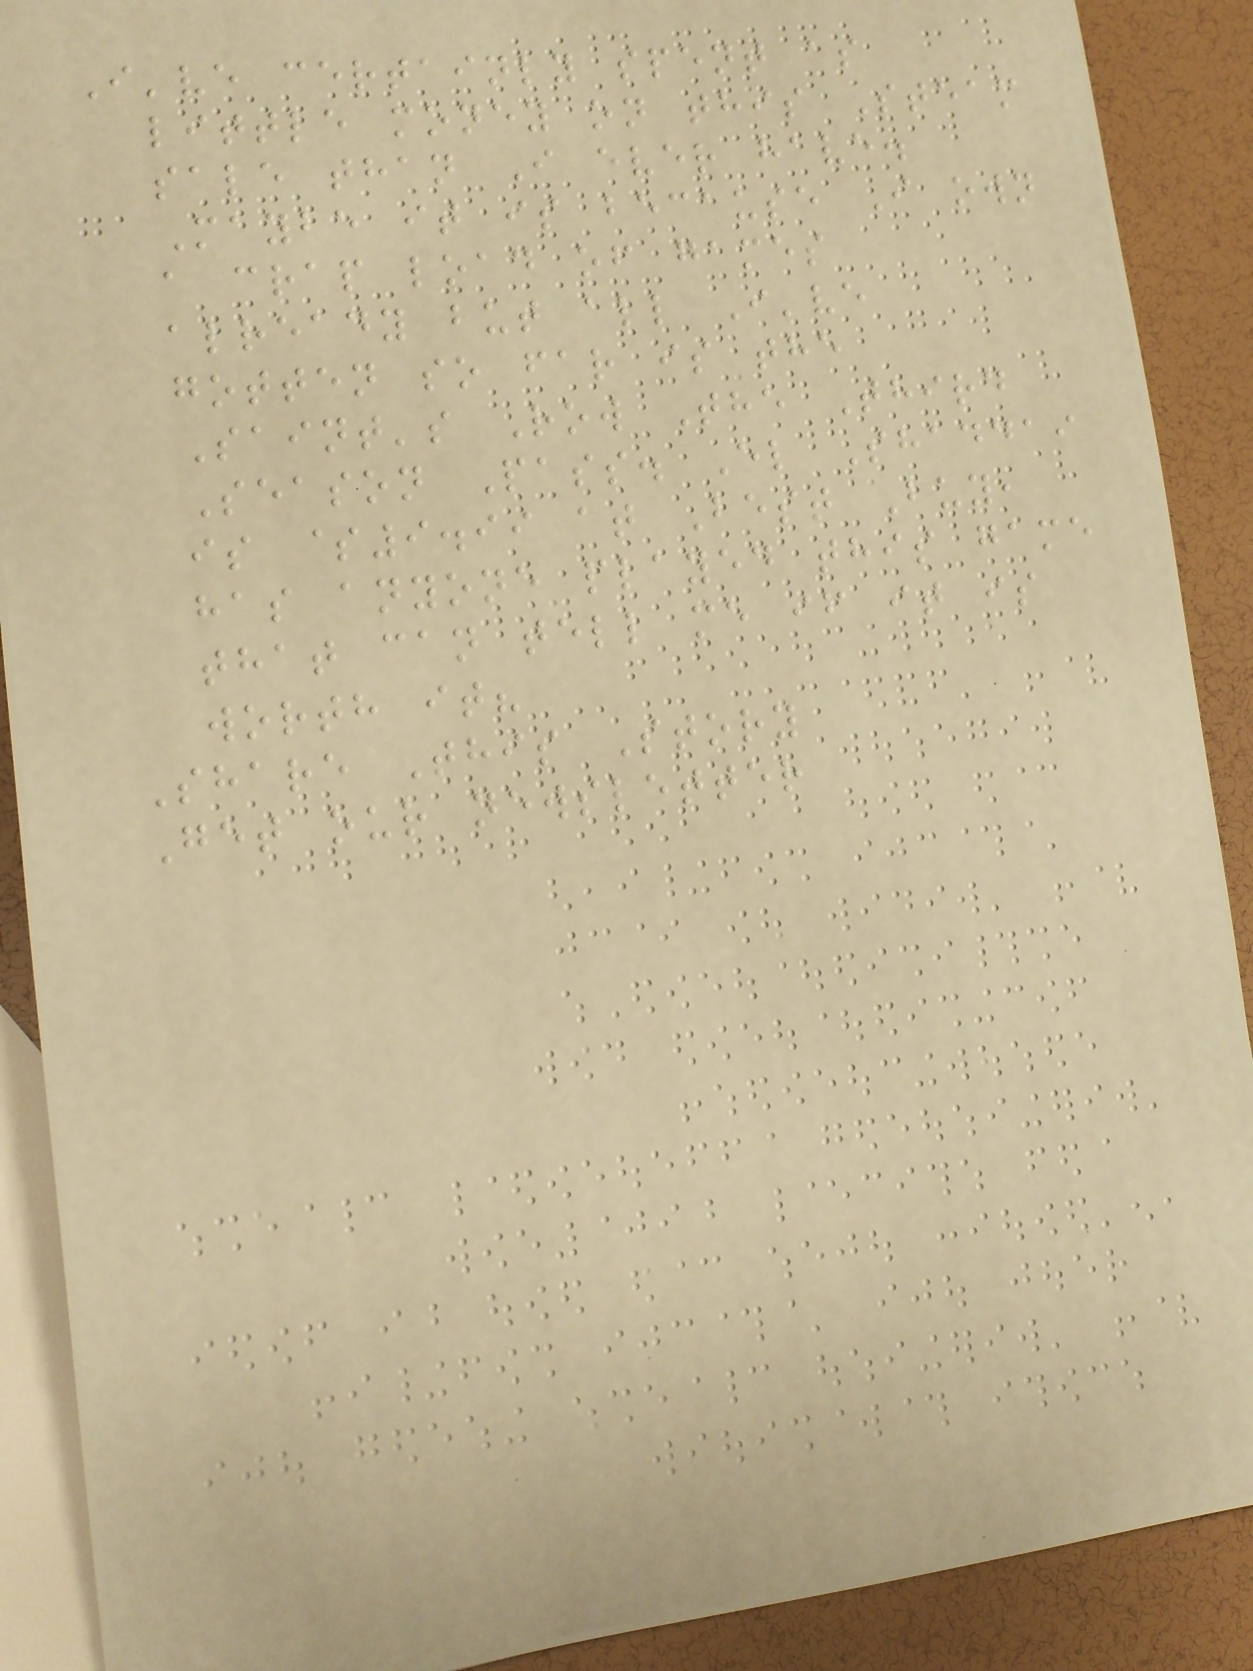I've certainly spent as
little money on this Steam
sale than I ever have.
Maybe it is because I own
a crap load of games
already but all I've
gotten so far is the
Saint's Row The Third
Season Pass. El Shaddai
is $9.99 at Best Buy,
has anyone played this game
that can tell me if it is
worth it?
Share This Story
Get our newsletter
